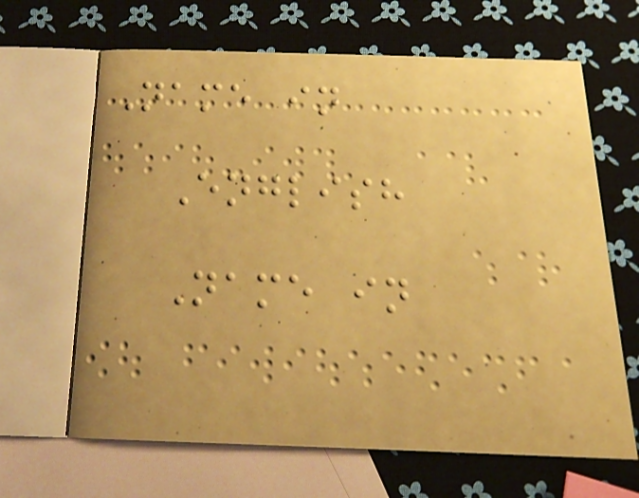Name in
English
Name in
